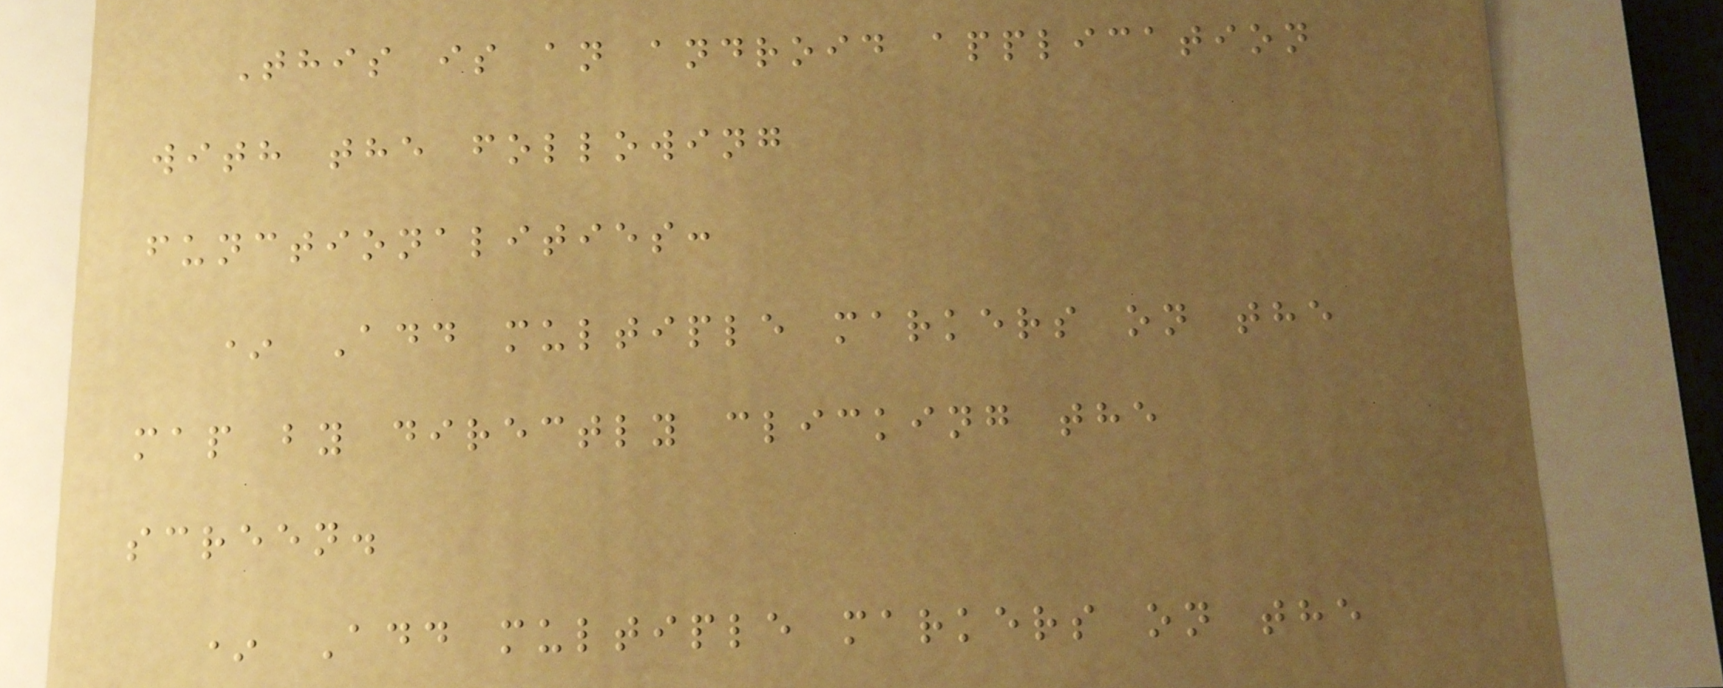This is an android application
with the following
functionalities:
* Add multiple markers on the
map by directly clicking the
screen.
* Add multiple markers on the
